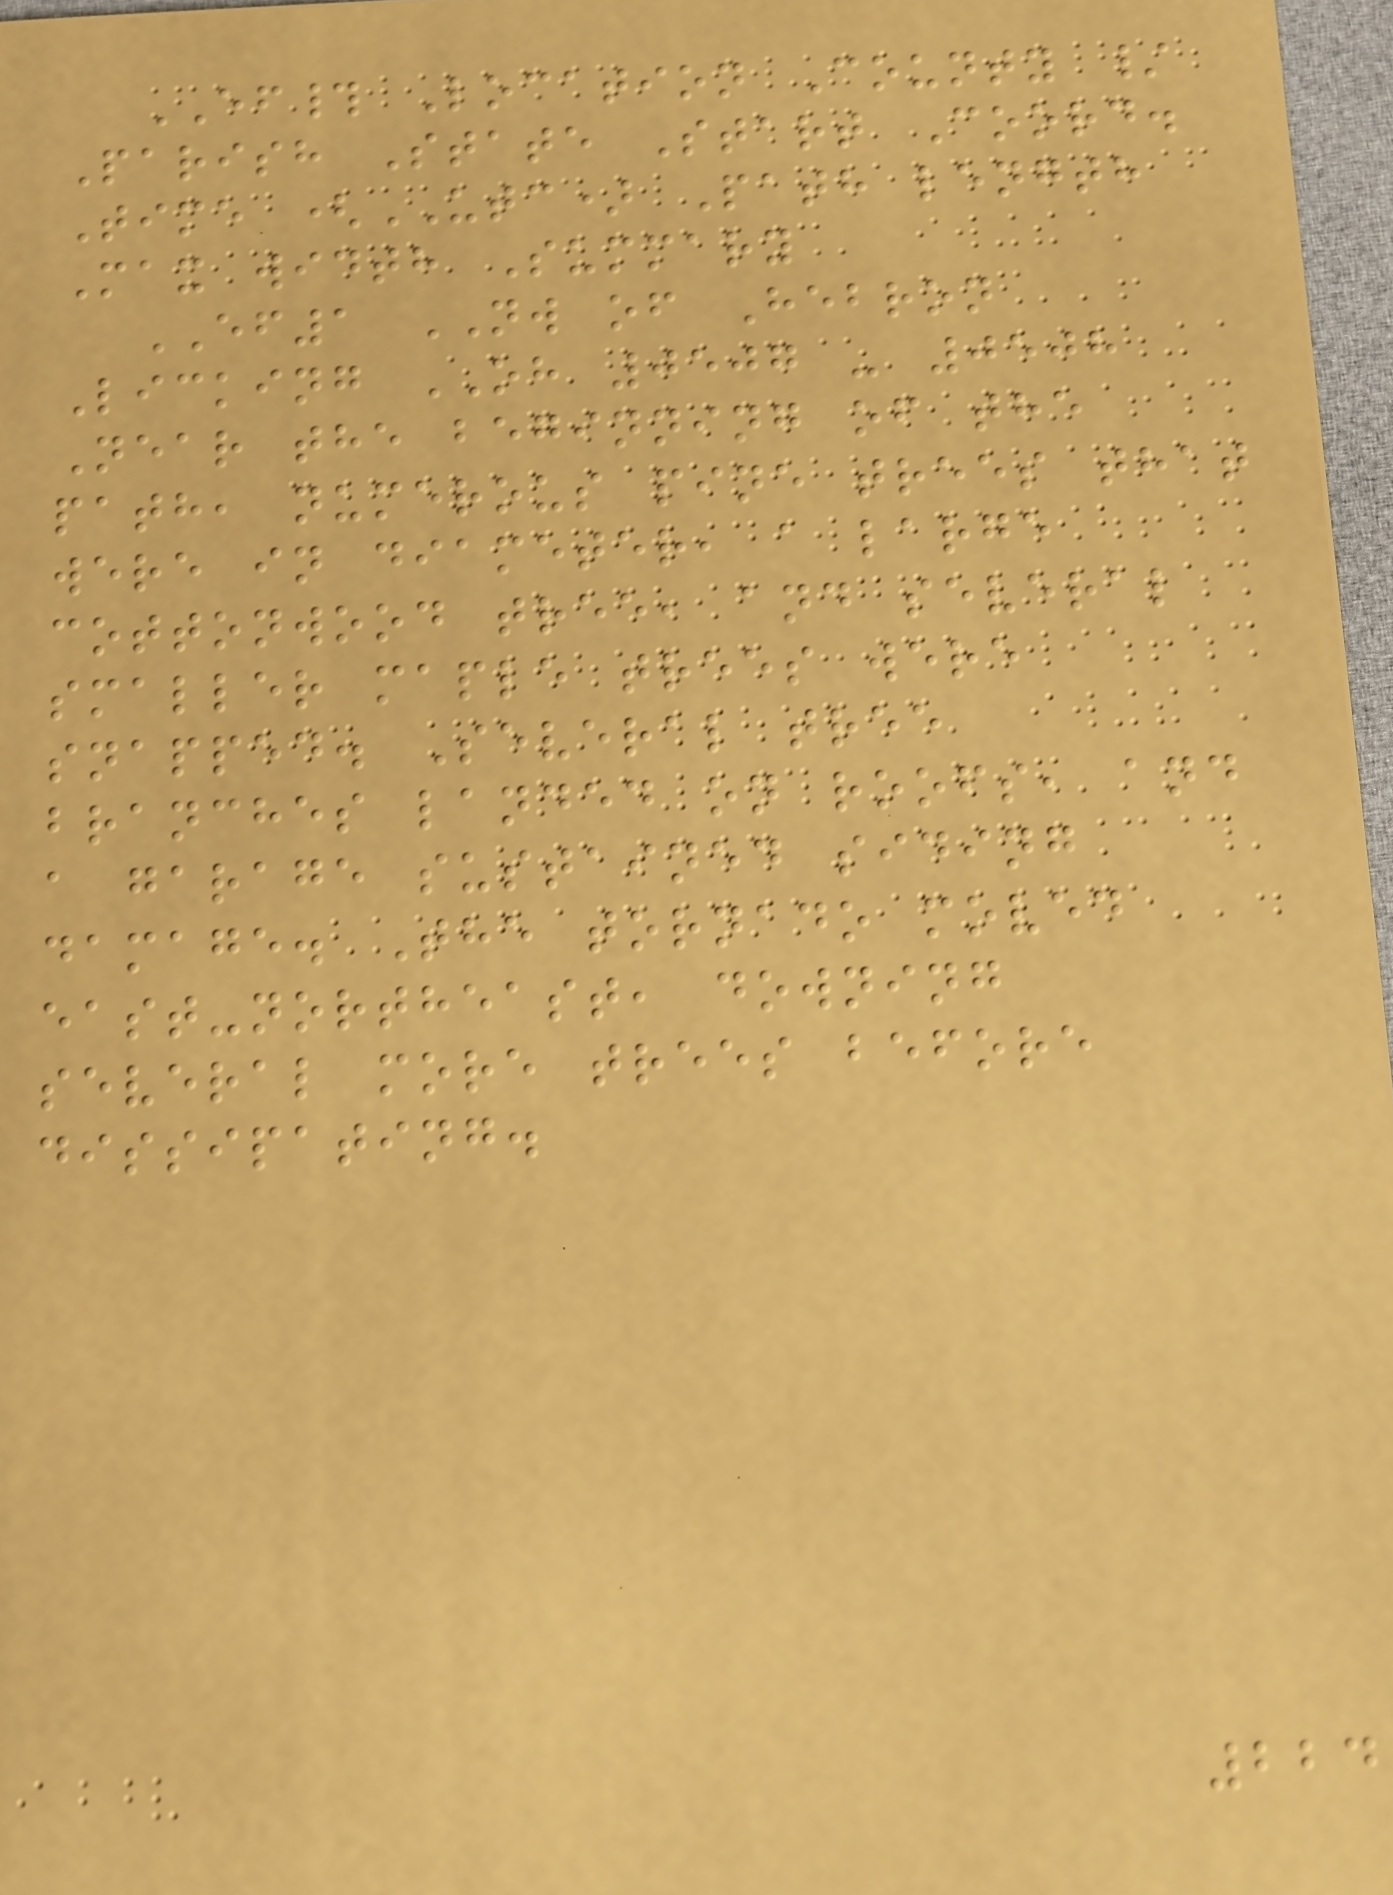EF# Location County /
Parish State Start Coord.
Time (UTC) Path length
Max width Summary
EF1 NW of Hebron
Licking OH 0507 - 0508
Near the beginning of the
path, numerous pine trees that
were in diameter, a large
cottonwood tree, and several
smaller maple trees were
snapped. Several tree
branches landed on roofs, and
a garage sustained siding
damage. The tornado moved
east-northeast, downing
several more trees before
dissipating.
224
